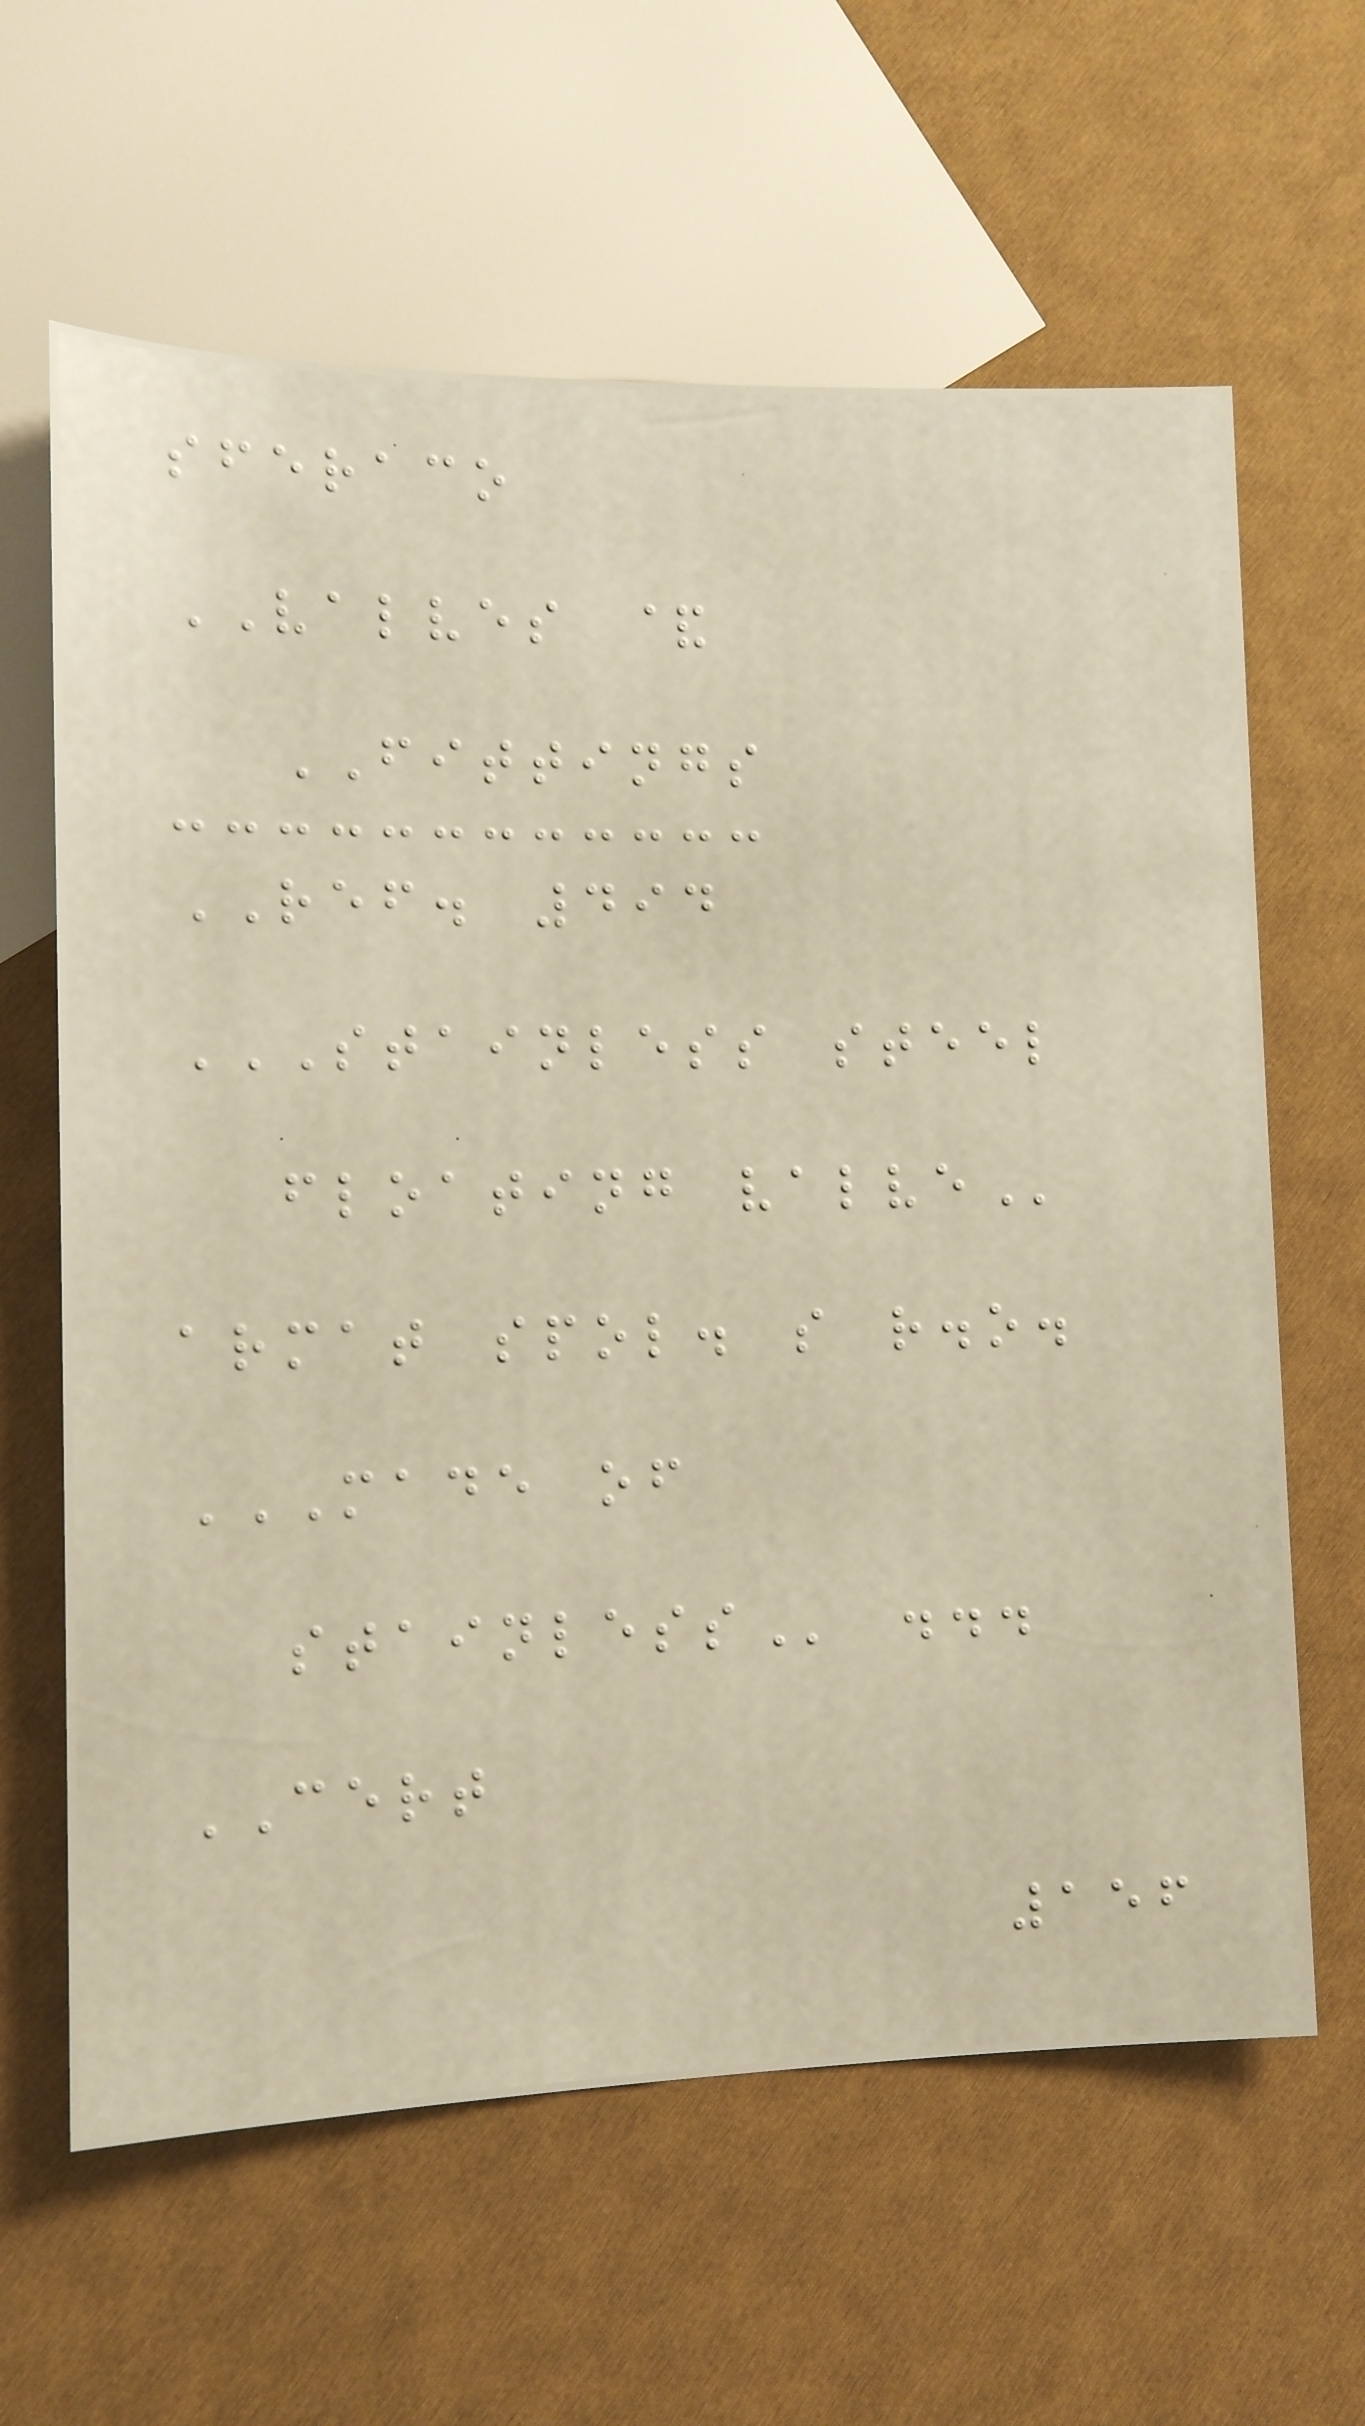sferaco
VALVES &
FITTINGS
REF. 494
STAINLESS STEEL
FLOATING VALVE
armat spol. s r.o.
MADE OF
STAINLESS ...
CERT
156
